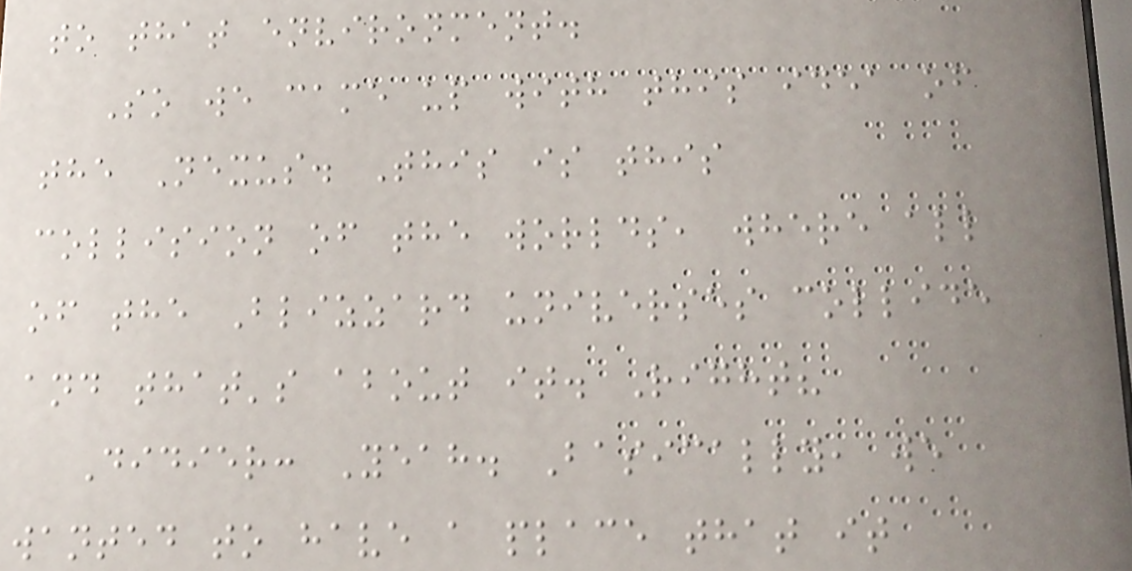to that environment.
So we came up with this idea of
the Nexus. This is this
collision of the worlds, where all
of the Blizzard universes collide
and that's about it. Right?
Didier: Yeah. Basically, we
wanted to have a place that it
